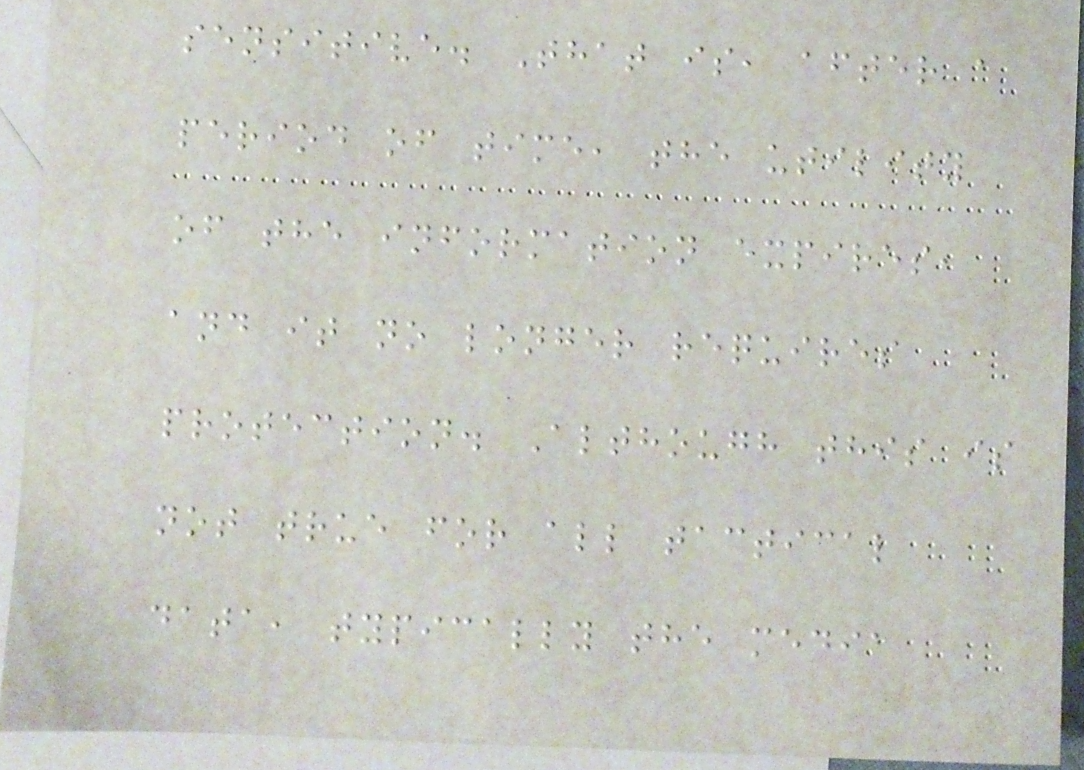sensitive. That is, after a
period of time, the utility
of the information expires,
and it no longer requires
protection. Although this is
not true for all tactical
data, typically the media
